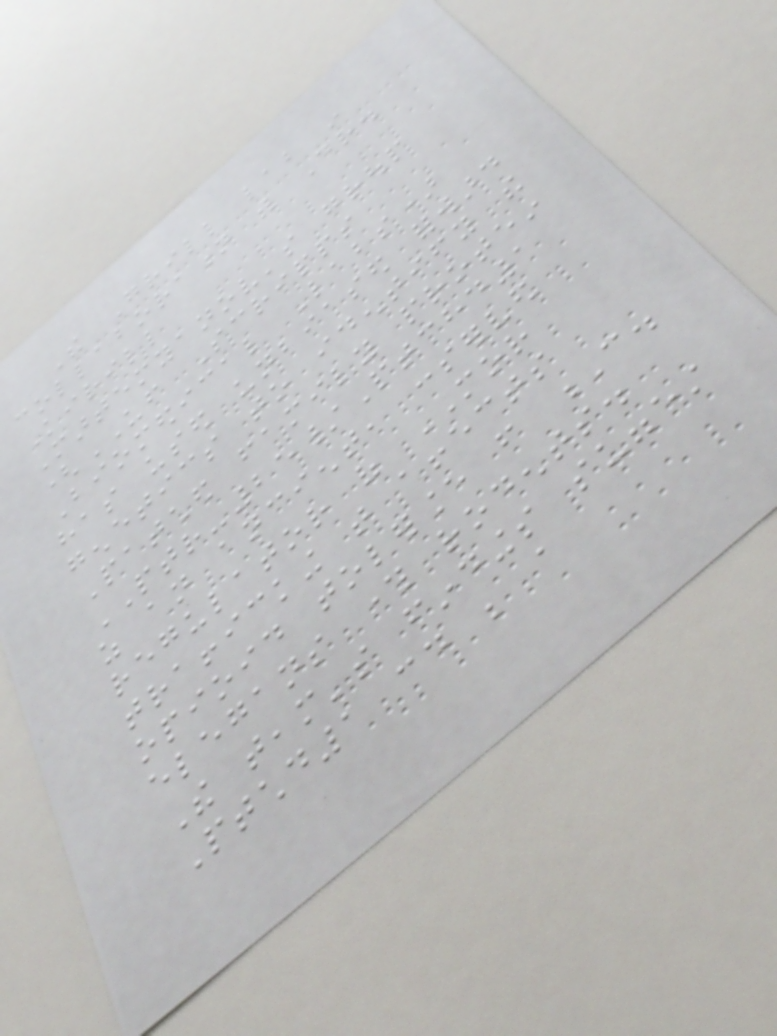The Grill lab in
collaboration with Dr.
Kirill
Martemyanov's group
(UF Scripps
Biomedical Labs)
has used unbiased forward
genetics to identify the
Patched family protein
PTR-25/Ptchd1
as an ancient, conserved
regulator of MOR
trafficking that affects
opioid tolerance from C.
elegans through rodents.
The team's findings suggest
Ptchd1 could be a
